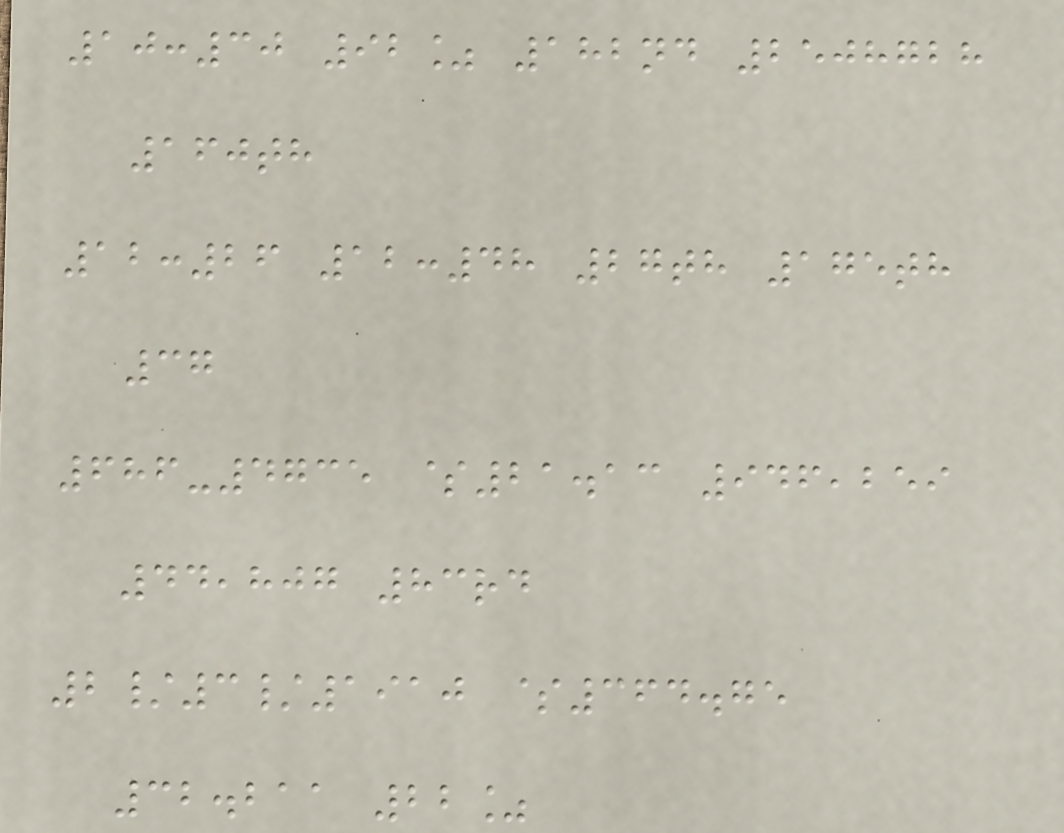10:30 92% 182nd 2508728
160th
12:26 12:48 27th 175th
37
686-4735 $21.13 946,259
44,807 83rd
2/3/1910 $364.75
32.211 22%
